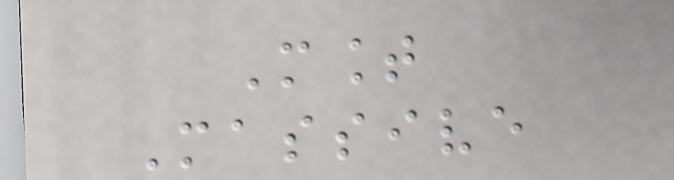Mount
Massive
